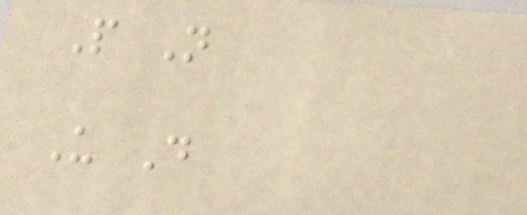P N
U D
